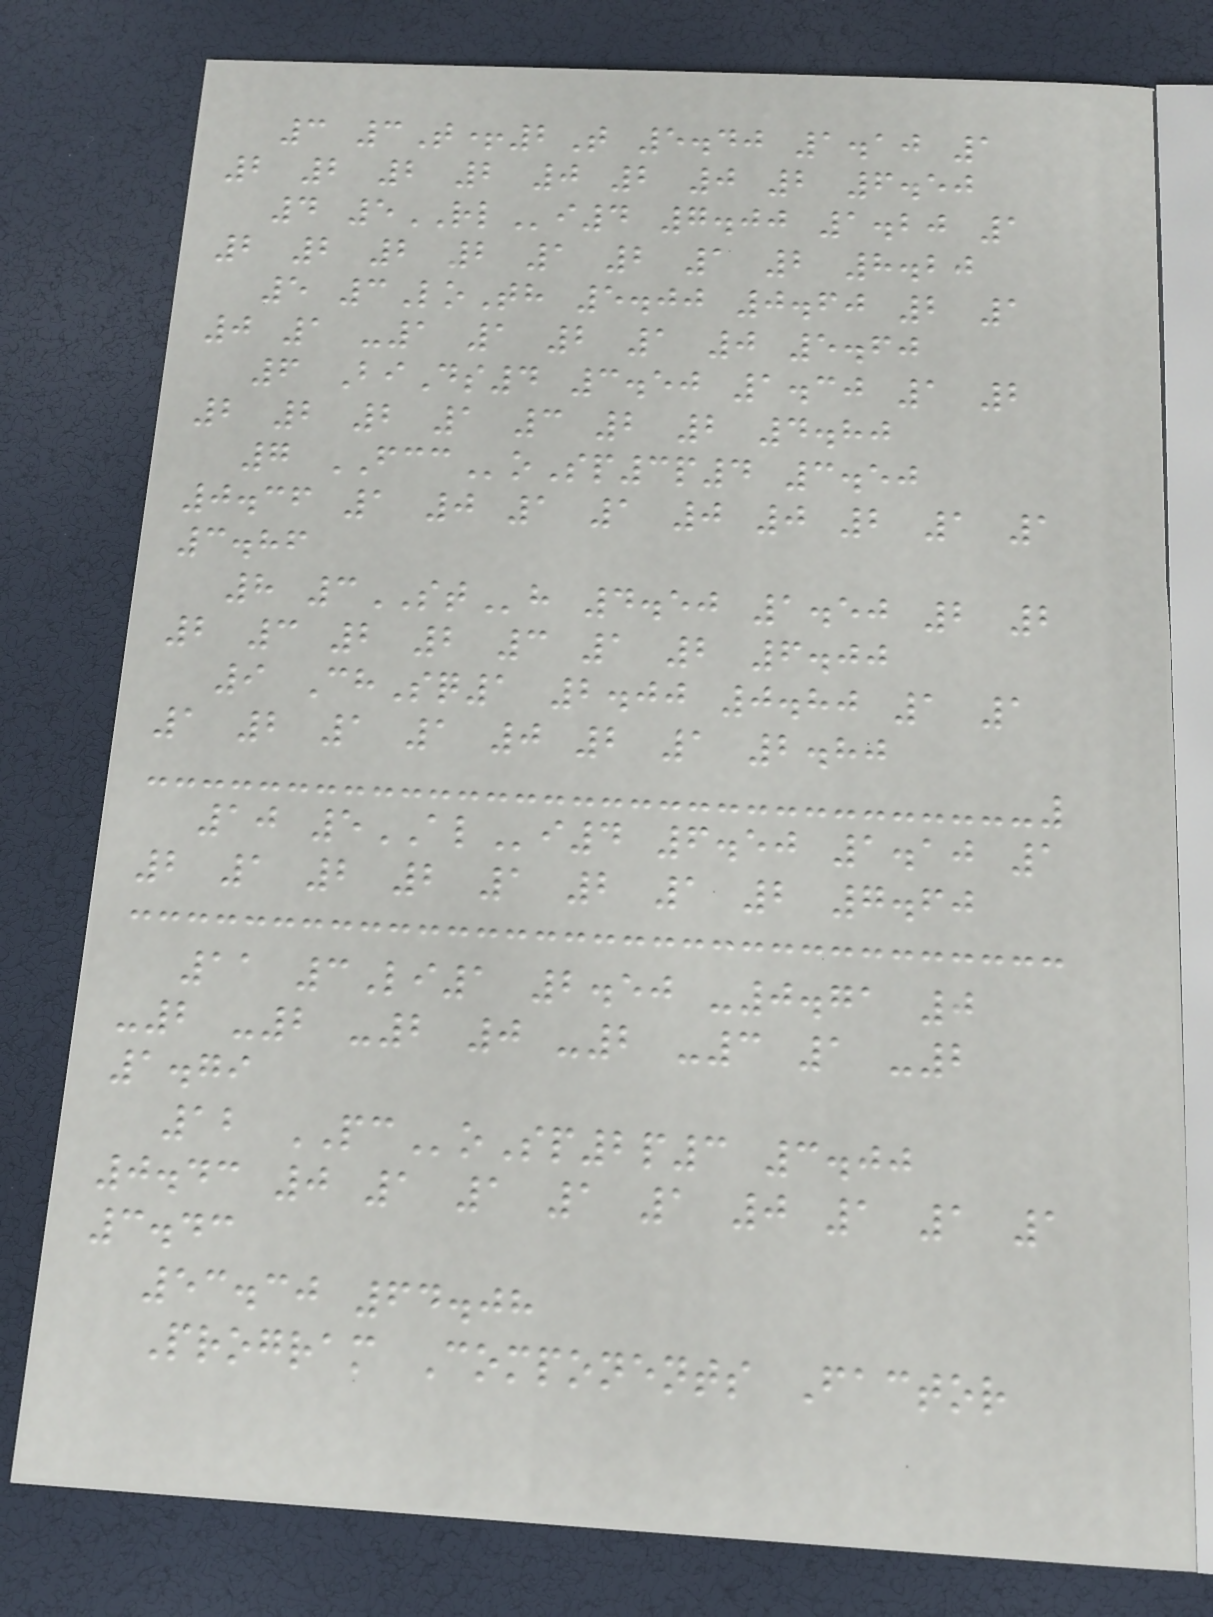3 3T+2T 5.40 1.10 1
2 2 2 2 0 2 0 2 6.50
4 5RLi4 7.00 1.20 1
2 2 2 2 1 2 1 2 8.20
5 3LoTh 5.00 0.60 2 1
0 1 -1 1 2 1 0 5.60
6 BiDs4 3.50 1.30 1 2
2 2 2 1 3 2 2 4.80
7 FCCoSp3p4 3.50
0.36 1 0 1 1 0 0 2 1 1
3.86
8 3STh 4.50 1.50 2 2
2 3 2 2 3 1 2 6.00
9 ChSq1 2.00 0.80 1 1
1 2 1 1 0 2 1 2.80
10 5ALi4 6.50 1.10 1
2 1 2 2 1 2 1 2 7.60
11 3Li1 2.50 -0.71 0
-2 -2 -2 0 -2 -3 1 -2
1.79
12 PCoSp2p3 3.00
0.43 0 1 1 1 1 0 1 1 1
3.43
53.30 64.08
Program Components Factor
